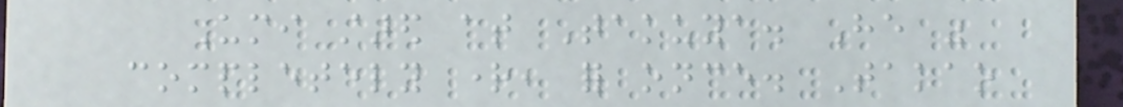Umi stared at Takuya. He was
completely right, for once. Takao
